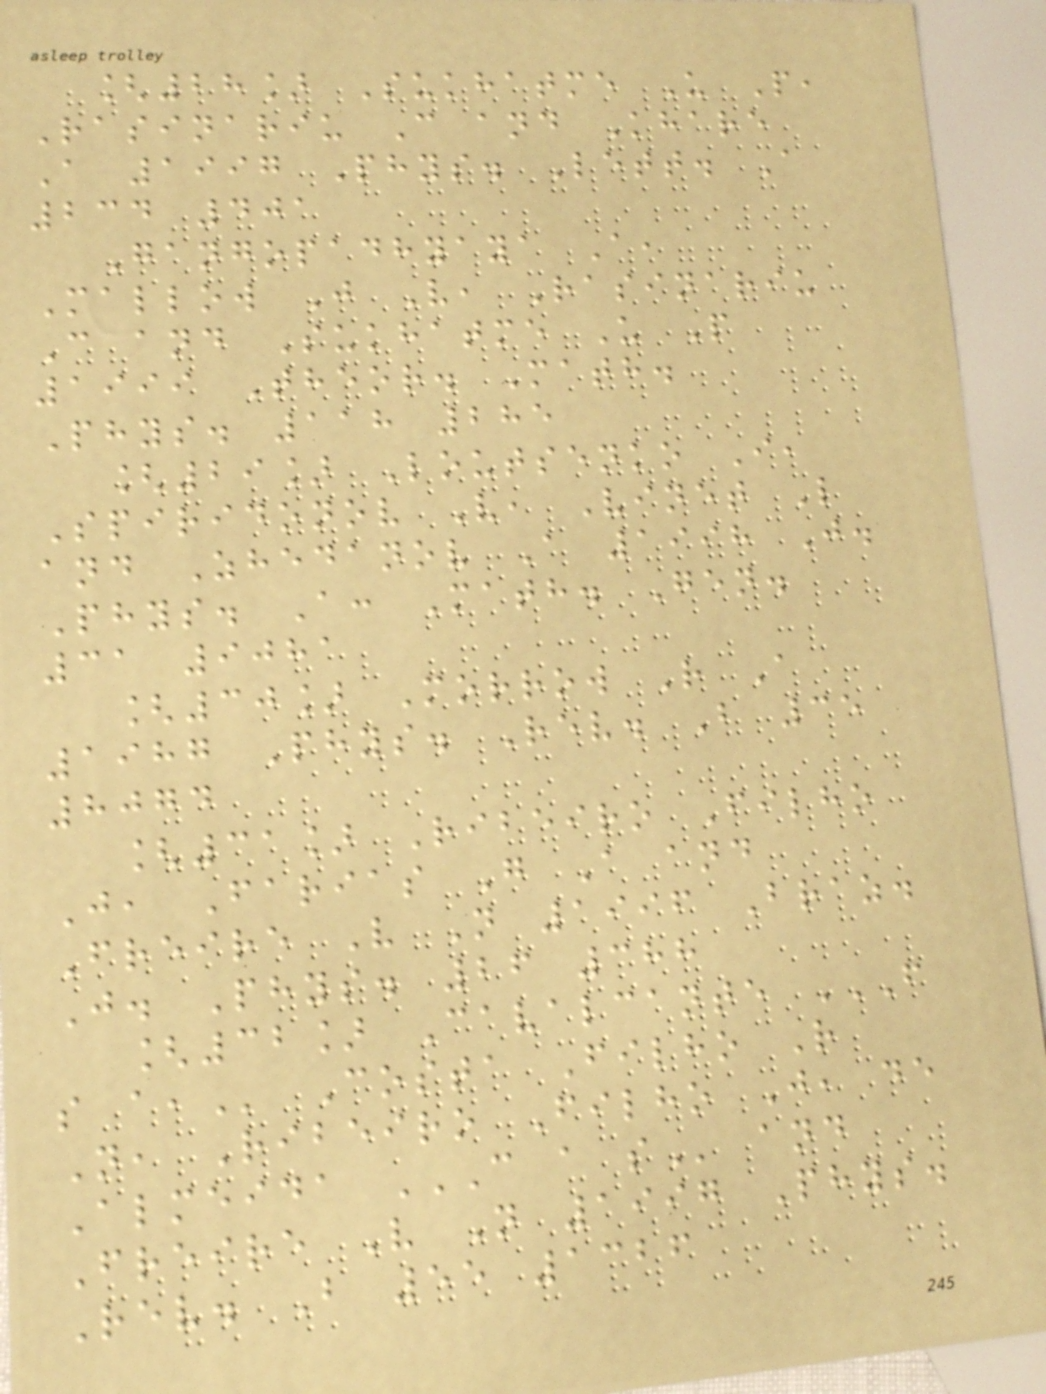[28] Sukhatme U P,
Rasinariu C and Khare
A 1997 Phys. Lett. A
234 401
Gangopadhyaya A,
Mallow J V, Rasinariu
C and Sukhatme U P
1999 Theor. Math.
Phys. 118 285
[29] Loutsenko I,
Spiridonov V, Vinet L
and Zhedanov A 1998 J.
Phys. A: Math. Gen.
31 9081
[30] Morrow R A
1987 Phys. Rev. B 35
8074
[31] Ribeiro Filho
J, Farias G A and
Freire V N 1996 Braz.
J. Phys. 26 388
[32] Cavalcante F
S A, Costa Filho R
N, Ribeiro Filho J, de
Almeida C A S and
Freire V N 1997 Phys.
Rev. B 55 1326
